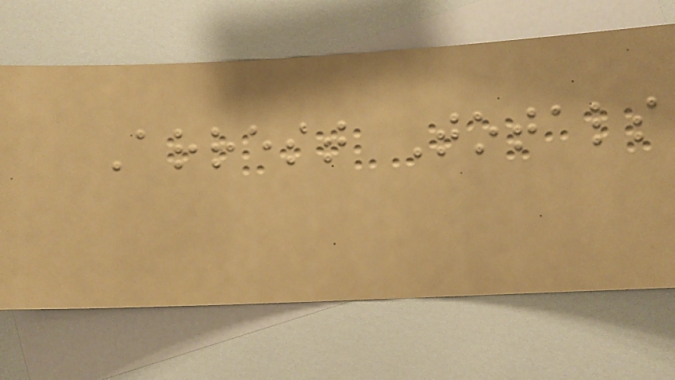Arrest Totals
